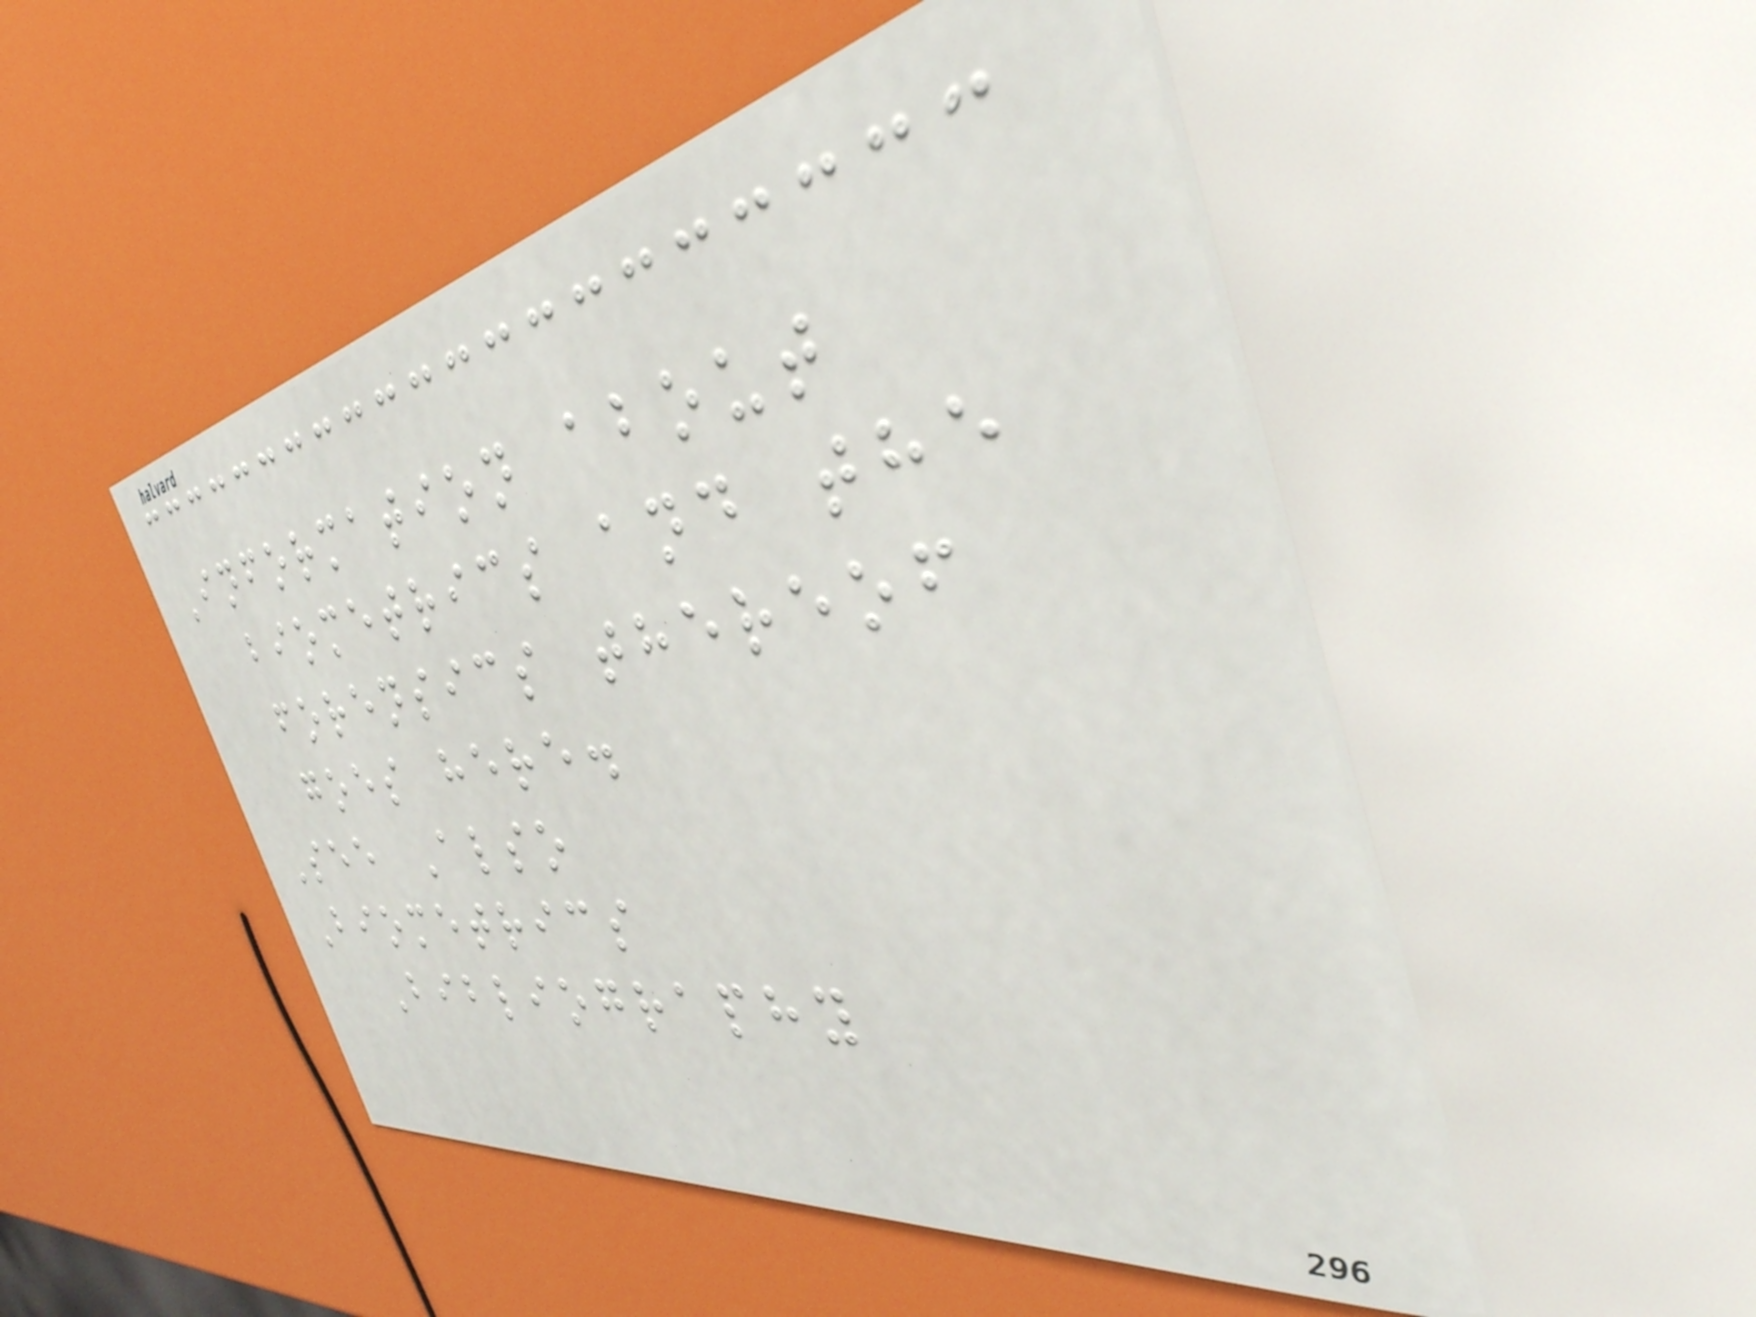Information about
biometrics and the
forensics thereof
goes here.
See Also
Biometrics
Bibliography
